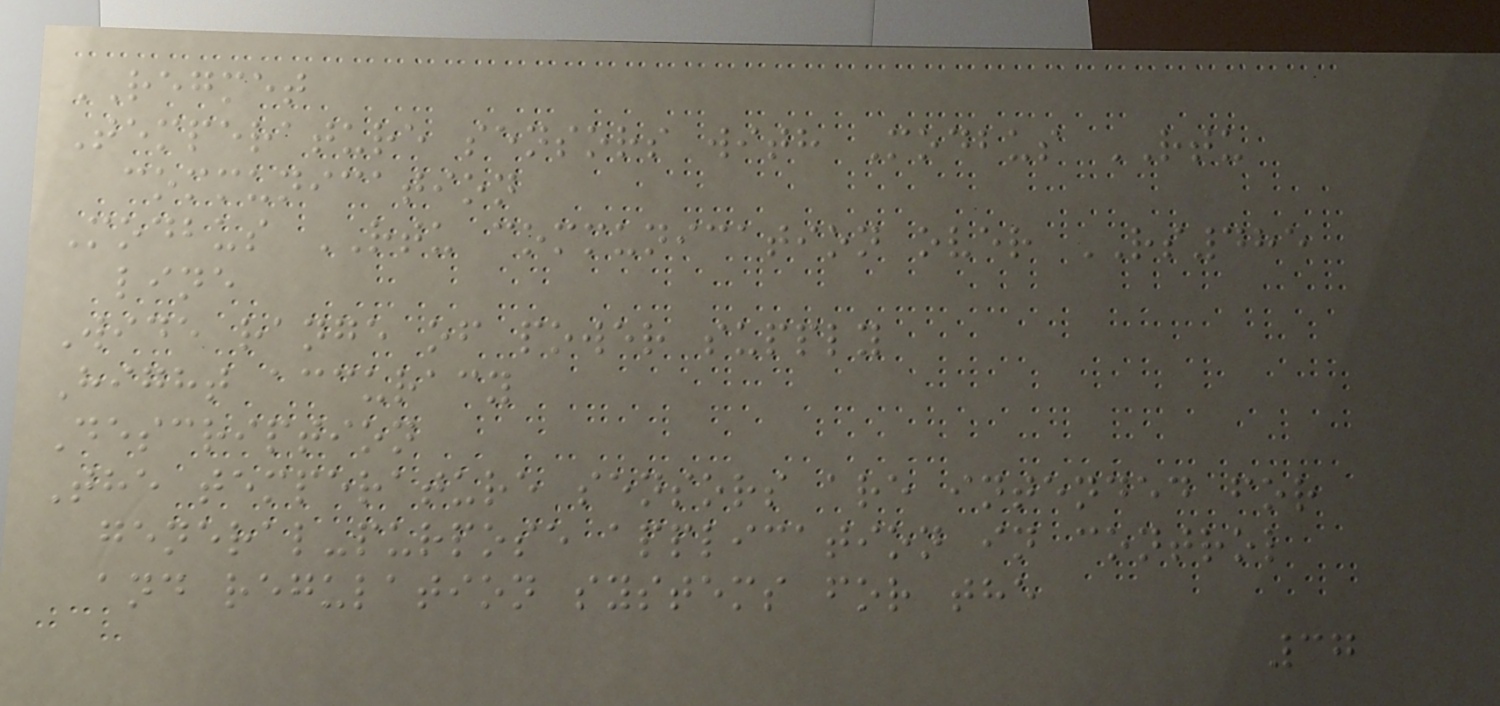REGMET
Temperature sensors with Modbus RTU
communication
Modbus RTU communication over RS485
line
Wide range of power supply
Hight accuracy
Description
The temperature sensors are intended for
general-purpose application in control
and regulation systems for the
37
